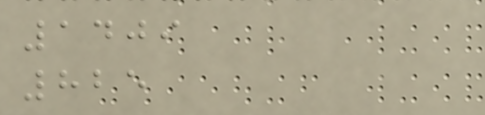1409
825
